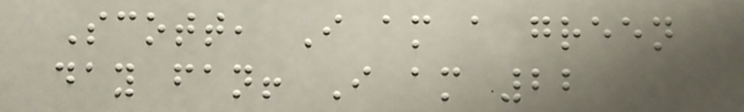Scott, I am a green
day fan! I am 22
